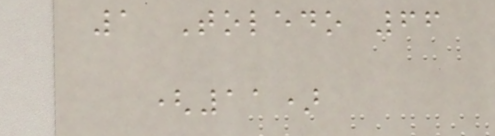1 Toledo 66
(11)
